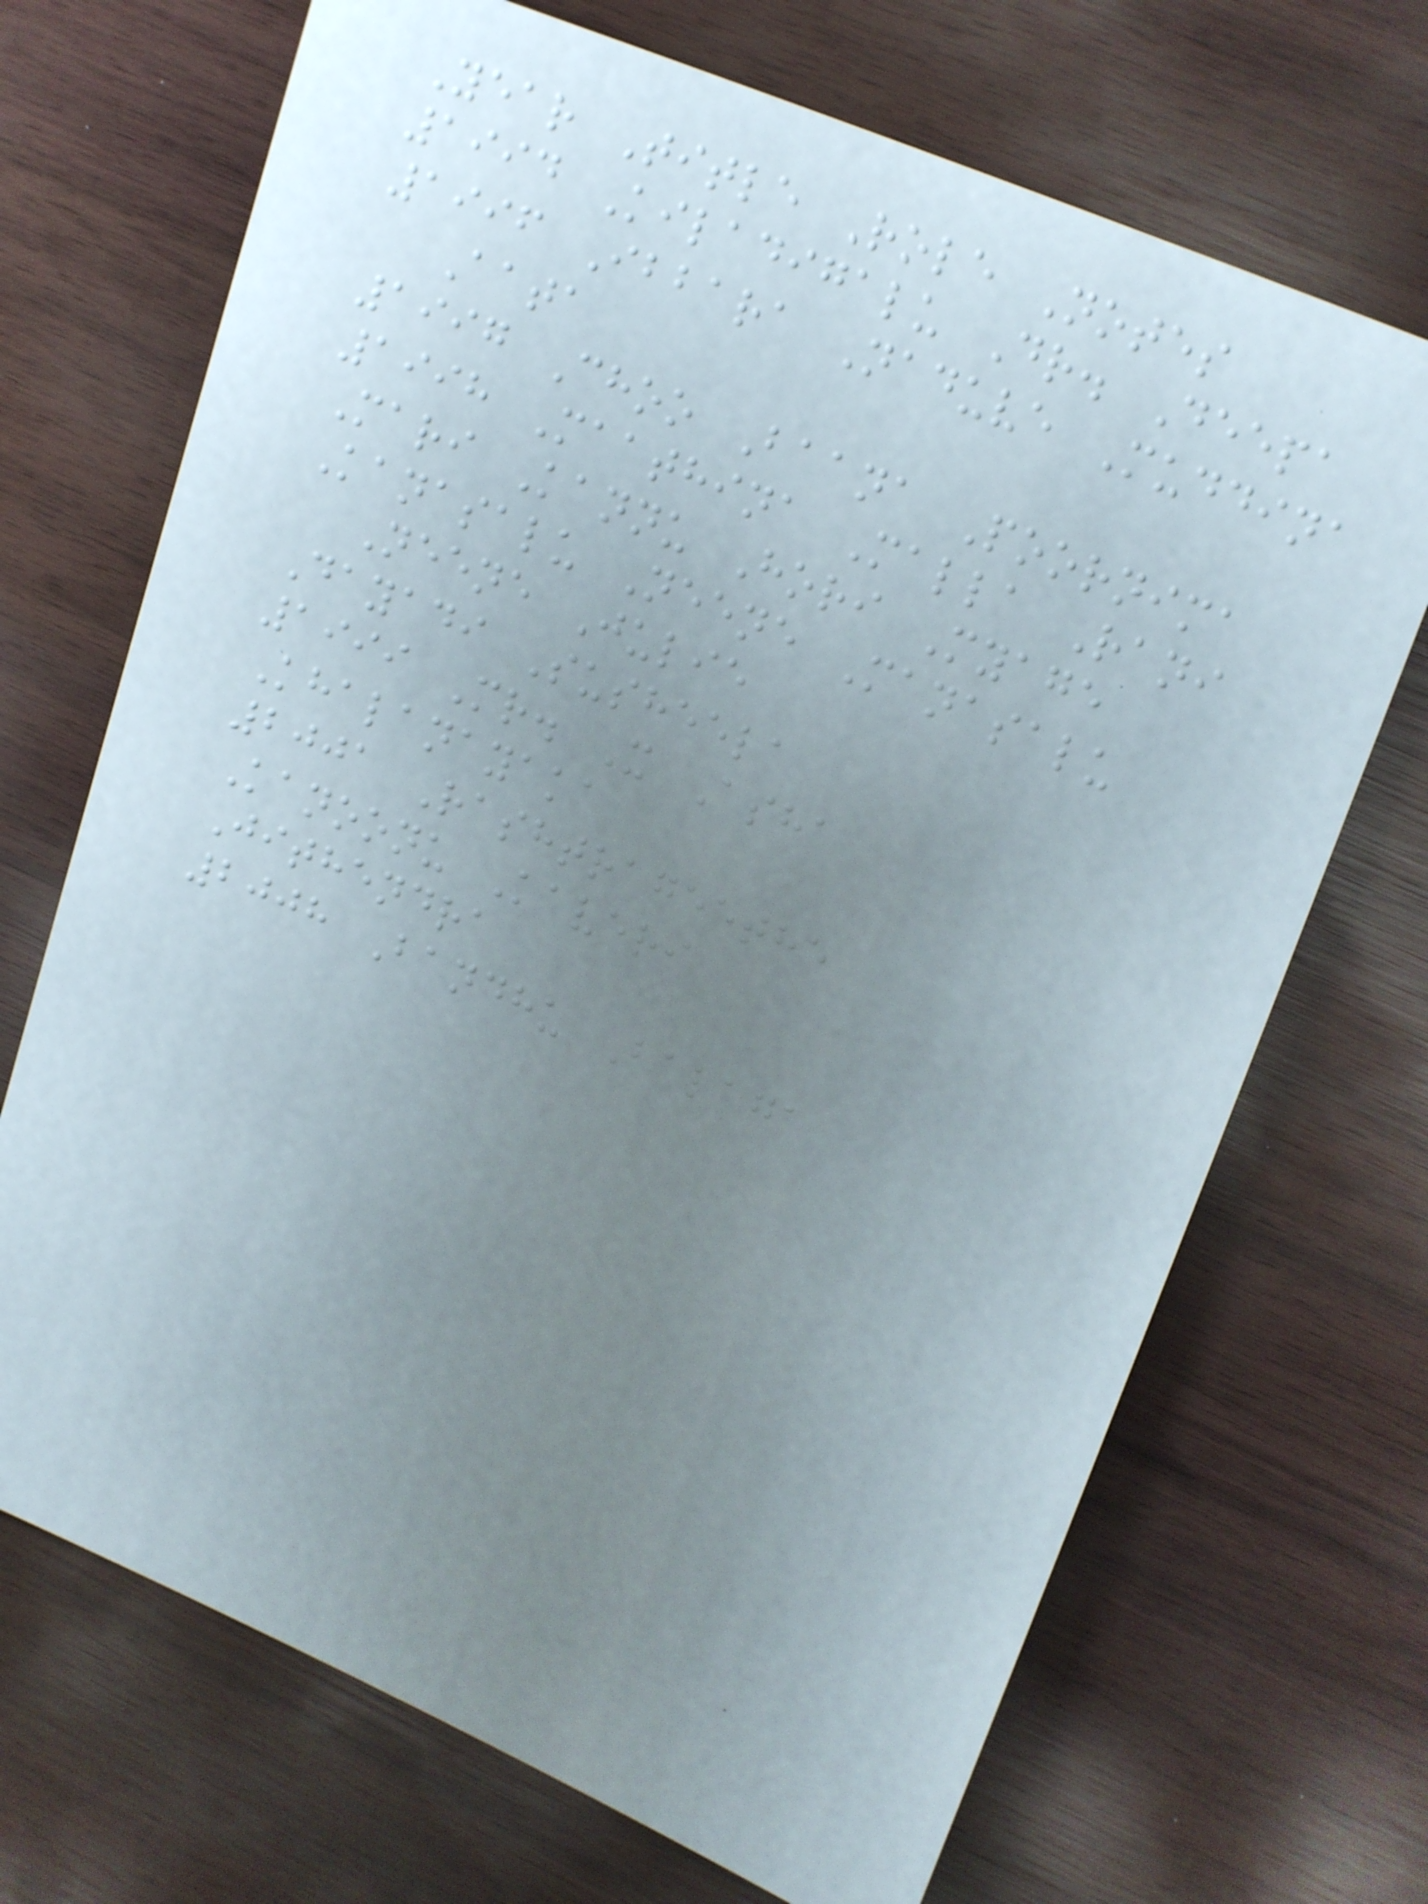Year Title Role Notes
1994 Kiladigalu Dr. Deepa
1996 Ibbara Naduve Muddina
Aata
1997 Choo Baana Poornima
1998 Maathina Malla Rani
Mari Kannu Hori Myage
Kanasalu Neene Manasalu
Neene Julie
Dayadi Susheela
1999 Mr. X Asha
Khalanayaka
2001 Rashtrageethe
Kanoonu Kaveri
Jithendra
2008 Bandhu Balaga
